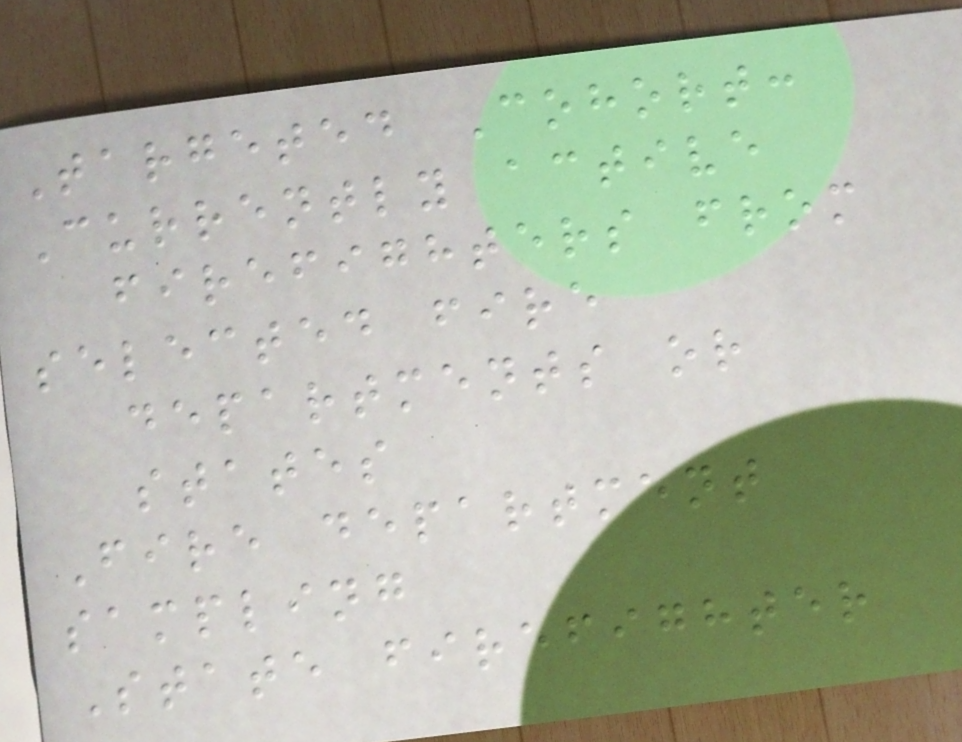Targeted Cohort:
Currently active
firefighters from
selected fire
departments or
states
Fire department
sampling
State firefighter
